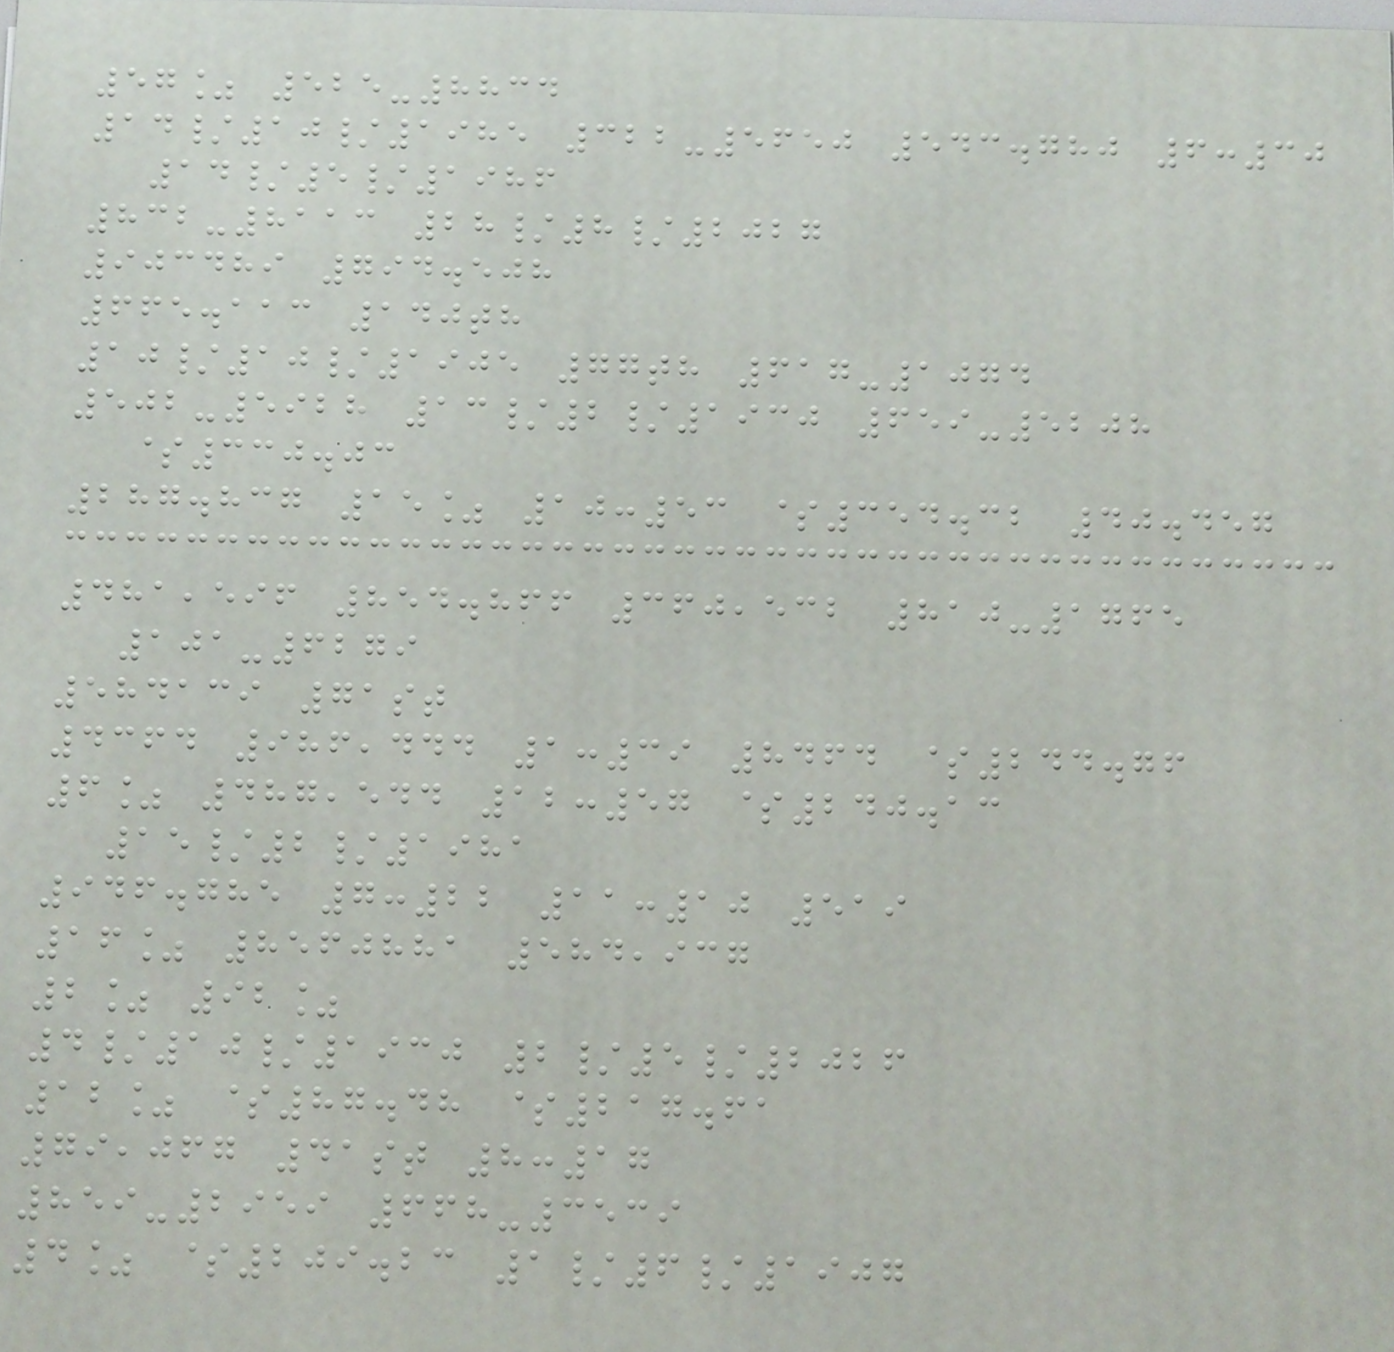57% 525-8834
14/10/1985 322-5650 543.780 6:30
14/5/1986
832-8113 28/8/2027
903489 794.508
665.113 140th
10/10/1905 77th 617-1074
502-5928 13/2/1930 659-5208
$330.03
287.837 15% 10:53 $354.32 40.457
481,596 854.866 360,532 810-1765
101-6279
584139 71st
4364 986,444 1:39 8464 $244.76
6% 487,544 12:57 $240.13
15/2/1981
946.785 7:22 11:10 519
16% 8560881 584,937
2% 92%
4/10/1930 2/5/2026
12% $87.48 $217.61
79,067 41st 8:17
859-2959 668-3539
4% $209.23 1/6/1907
